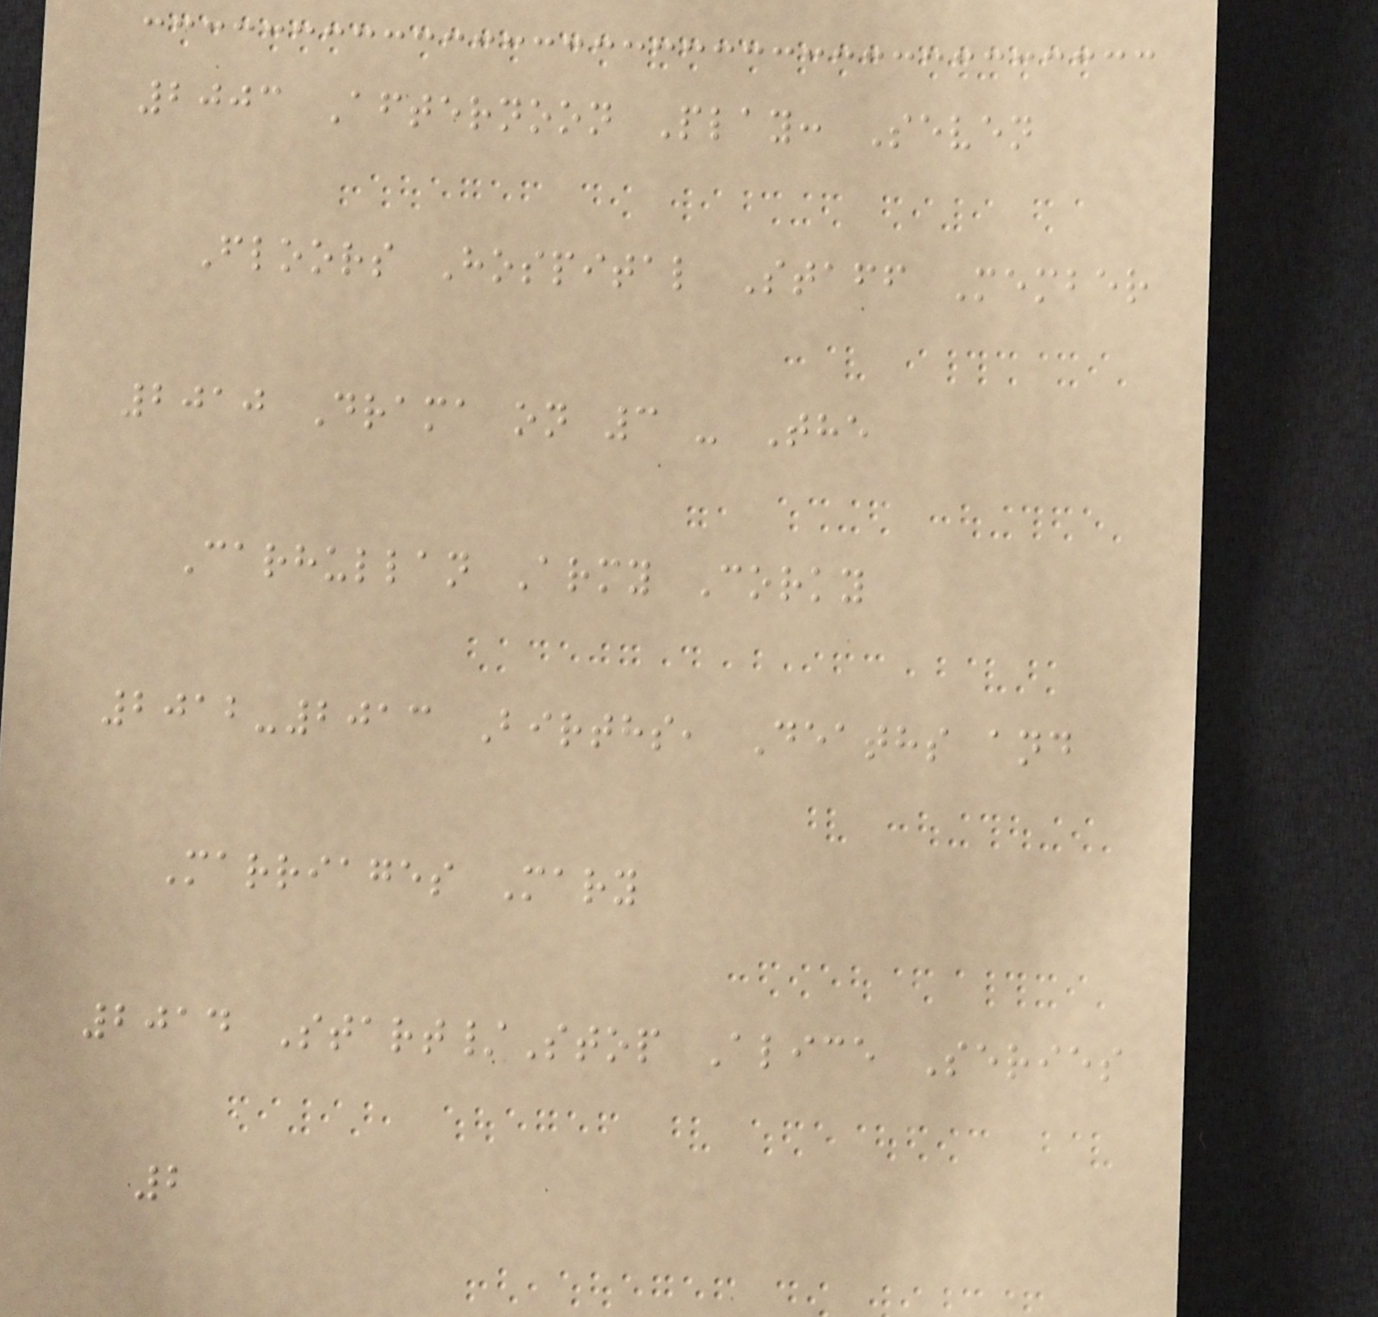2003 Afternoon Play: Seven
Floors Hospital Staff Member
2010 Drama on 3 - The
Carhullan Army Corky
2012-2013 Births, Deaths and
Marriages Mary
2014 Start/Stop Alice Series
2
